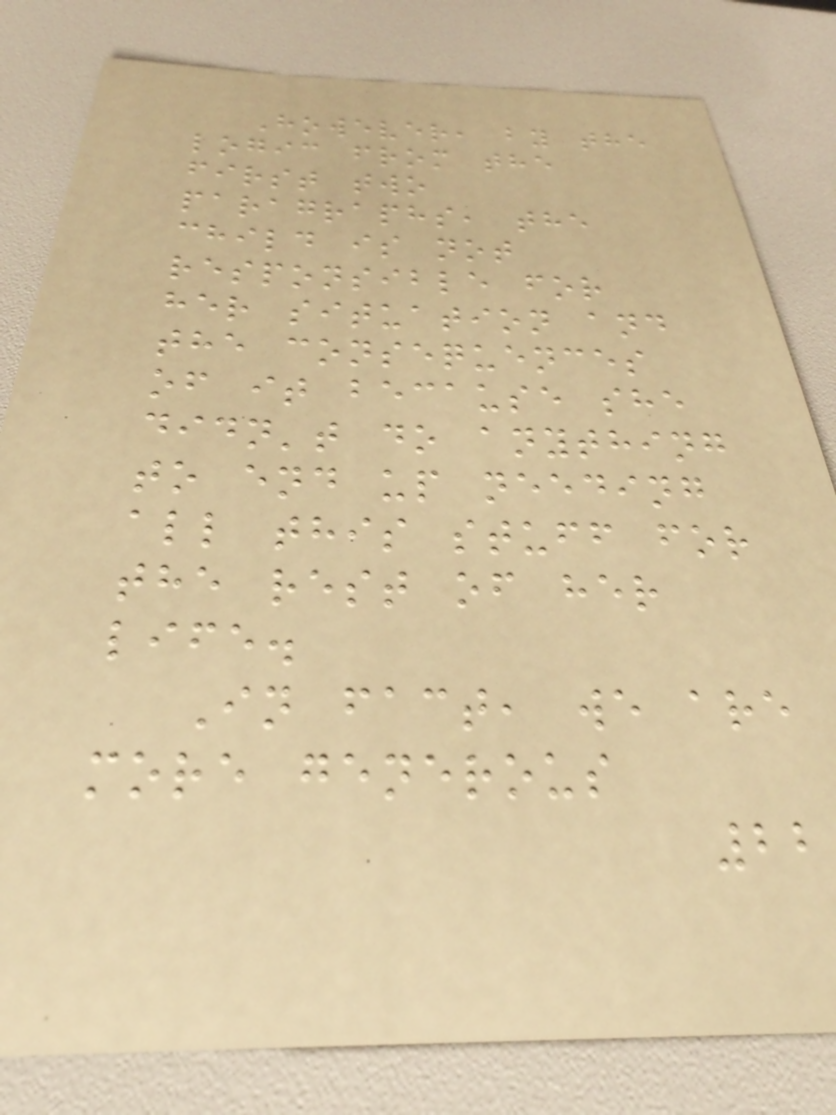However, by the
logic from the
first two
paragraphs, the
child is not
responsible for
her situation and
the consequences
of it because she
didn't do anything
to end up needing
all this stuff for
the rest of her
life.
In fact, we are
more generous
22
